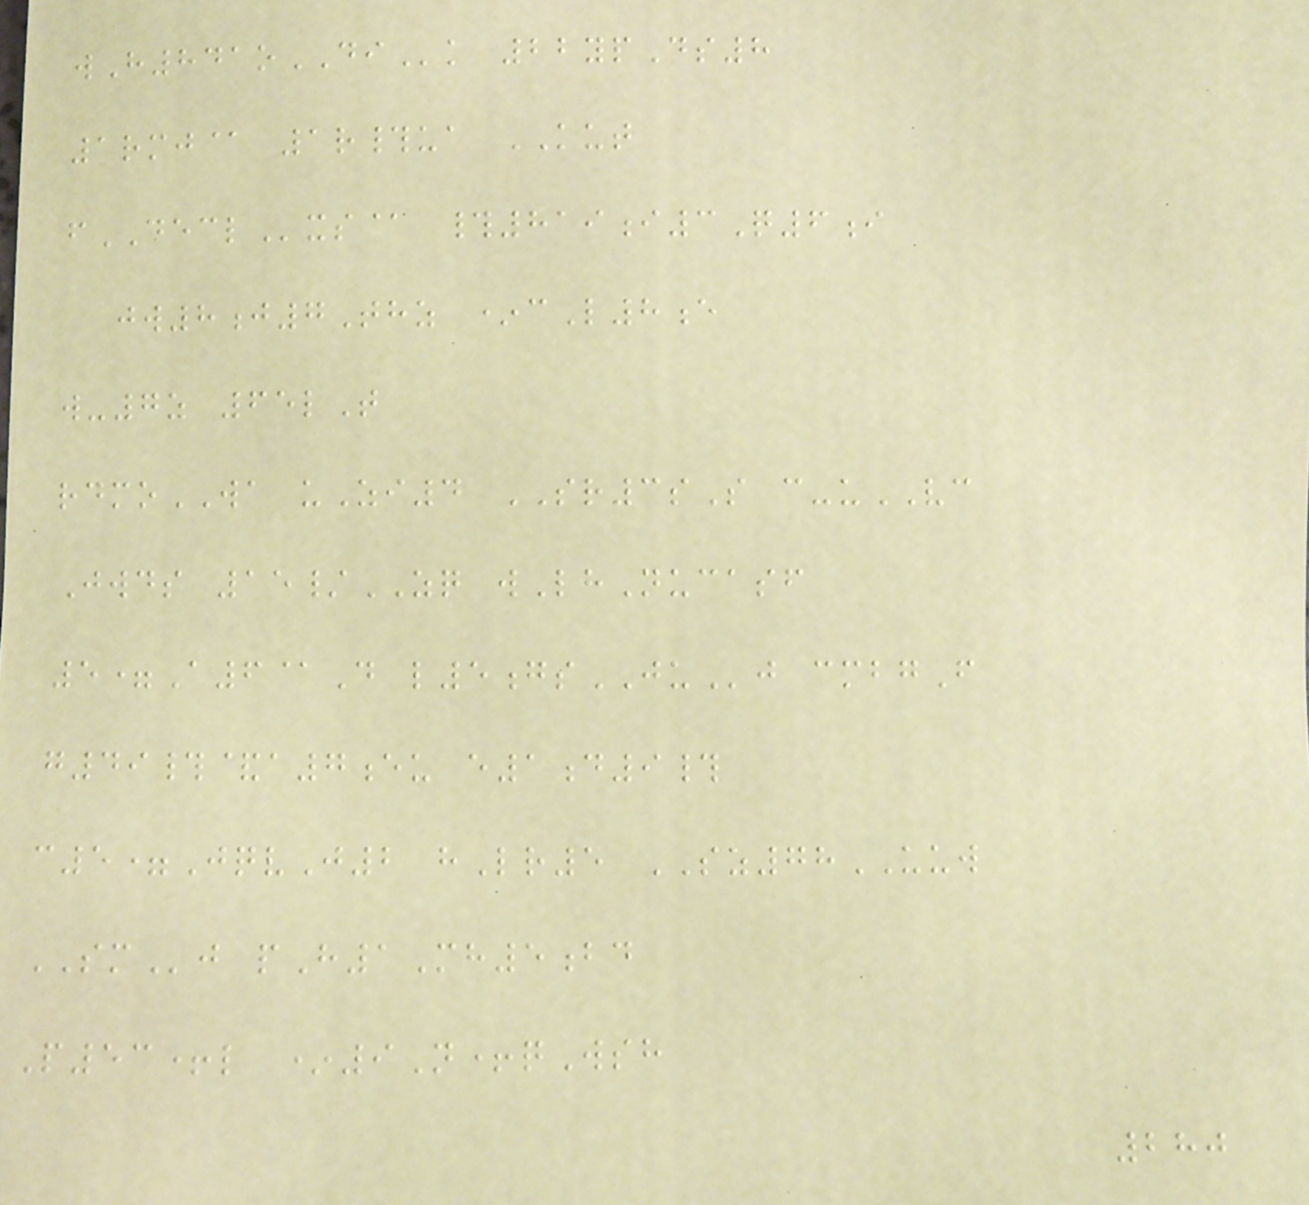wH841oDIk 22ypDs8
1rmj@ 1r#ua KUT
fDECLxs@ #819i3Q6i
jw8j7Thz *cL8e
w-7z 65lT
rdmoWA uZi4 SR3sS c-uVC
Jwds 15/ZQ wLhNucasf
5=A6@D l5gsJUj cmbgF
g49#&a7eu e1d9#
c5=JqvJ2 hLr5 SZ78UUW
SMj pH1Mh5bd
P53+l *9N+qWsh
280
